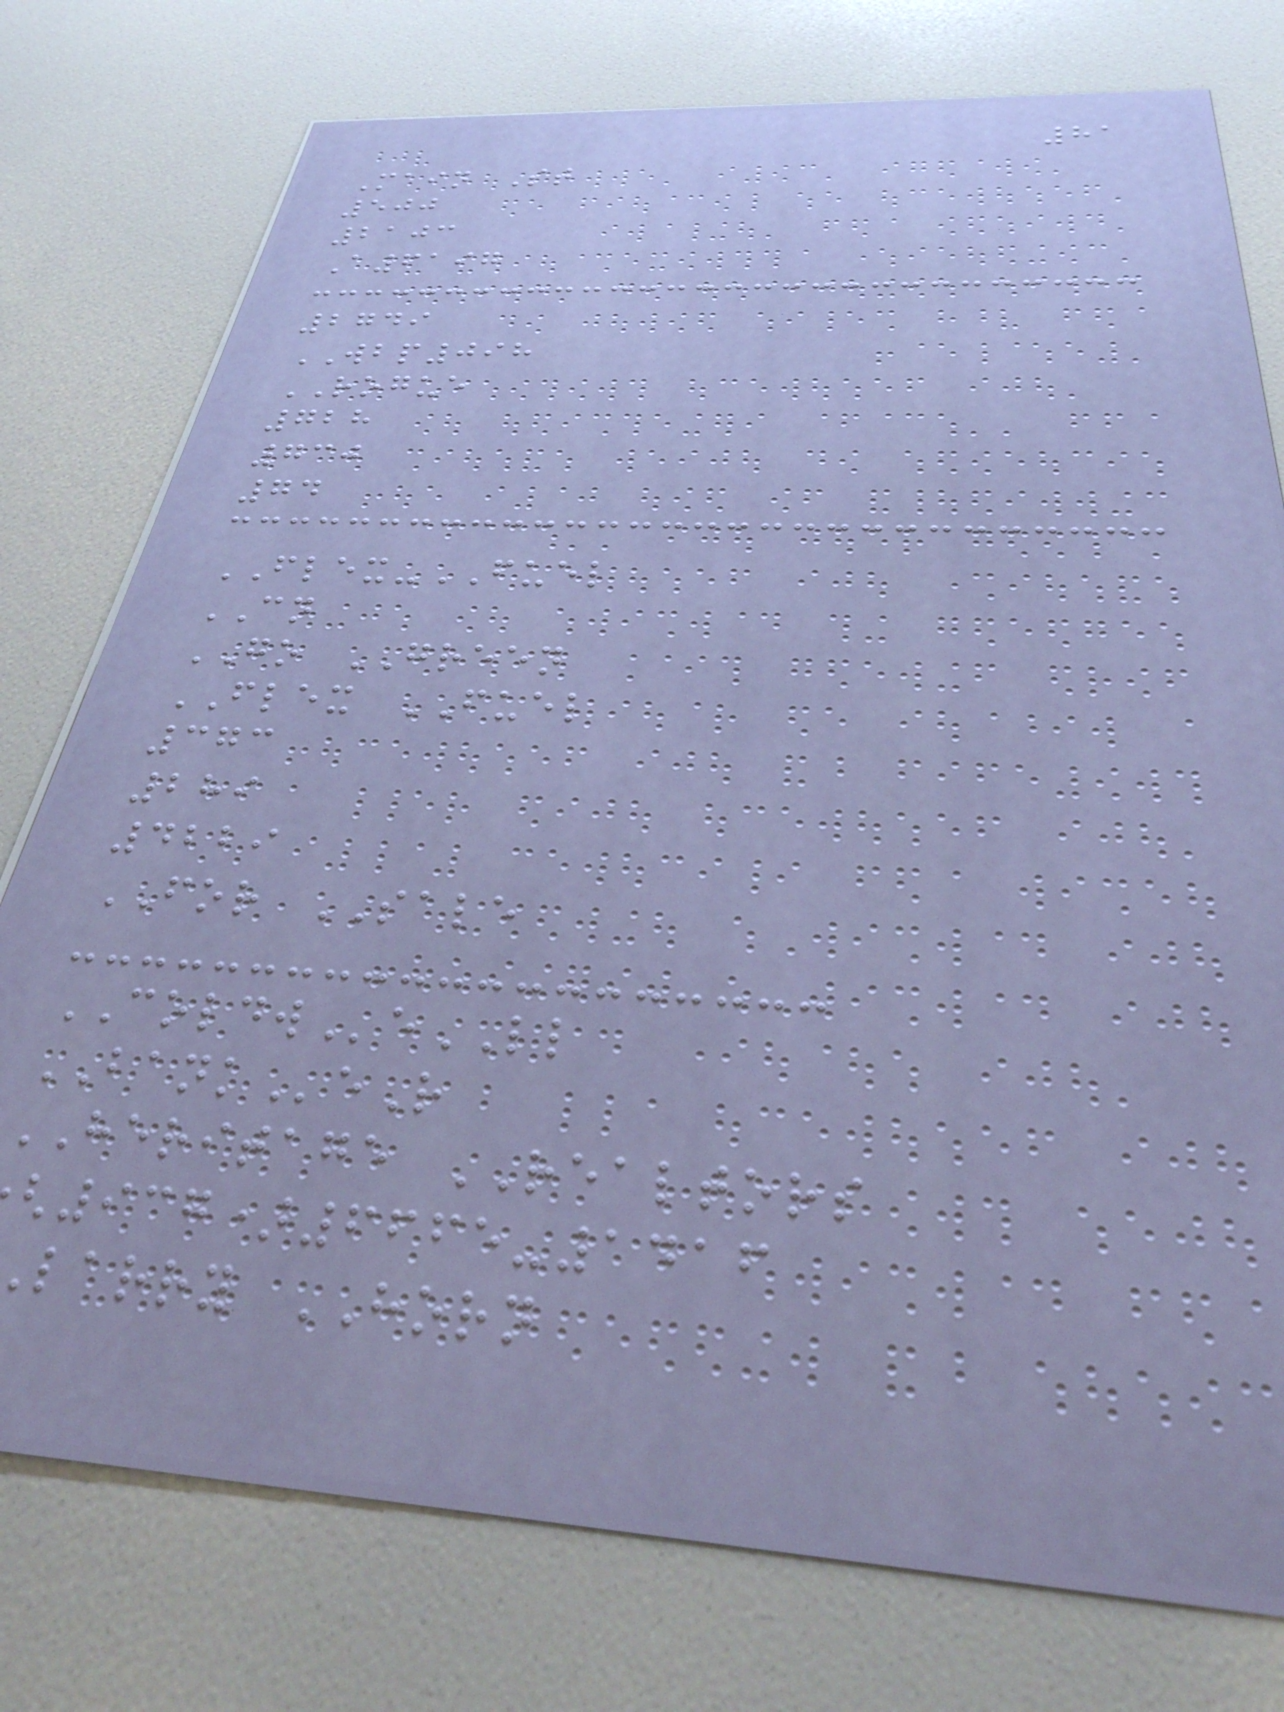81
Main St
500
2103
A6197
2749
WBP098
ROGUE
728
730
74
FLEX-FUEL
CN
GO GREEN
FLEX FUEL
373
289
4229
FOR SALE
COLDWeLL
BANKeR
HERITAGE REALTORS
937)6665-1416
larry HORN
